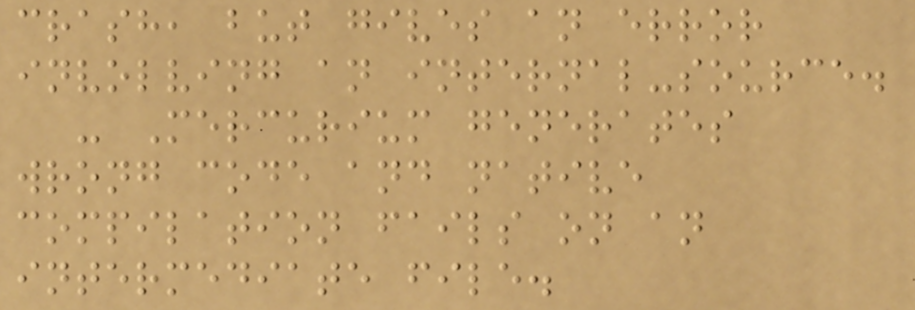crash, but gives an error
involving an internal-source.
- Mercurium generates
wrong code and native
compilation fails on an
intermediate file.
